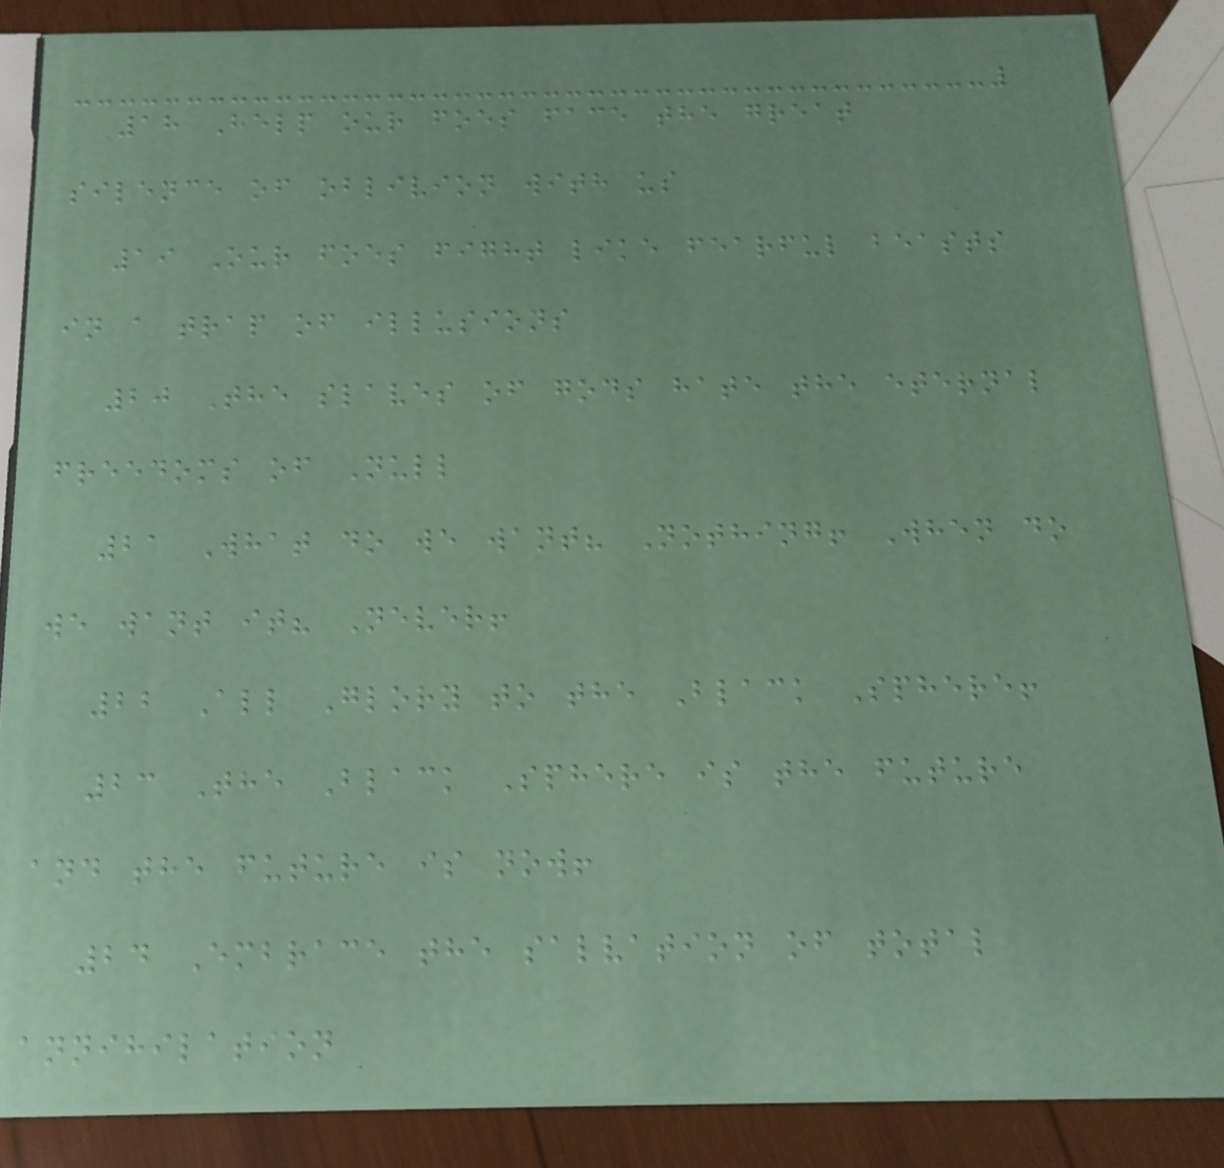18 Help our foes face the great
silence of oblivion with us
19 Our foes fight like fearful beasts
in a trap of illusions
20 The slaves of gods hate the eternal
freedoms of Null
21 What do we want? Nothing! When do
we want it? Never!
22 All Glory to the Black Sphere!
23 The Black Sphere is the future
and the future is now!
24 Embrace the salvation of total
annihilation
